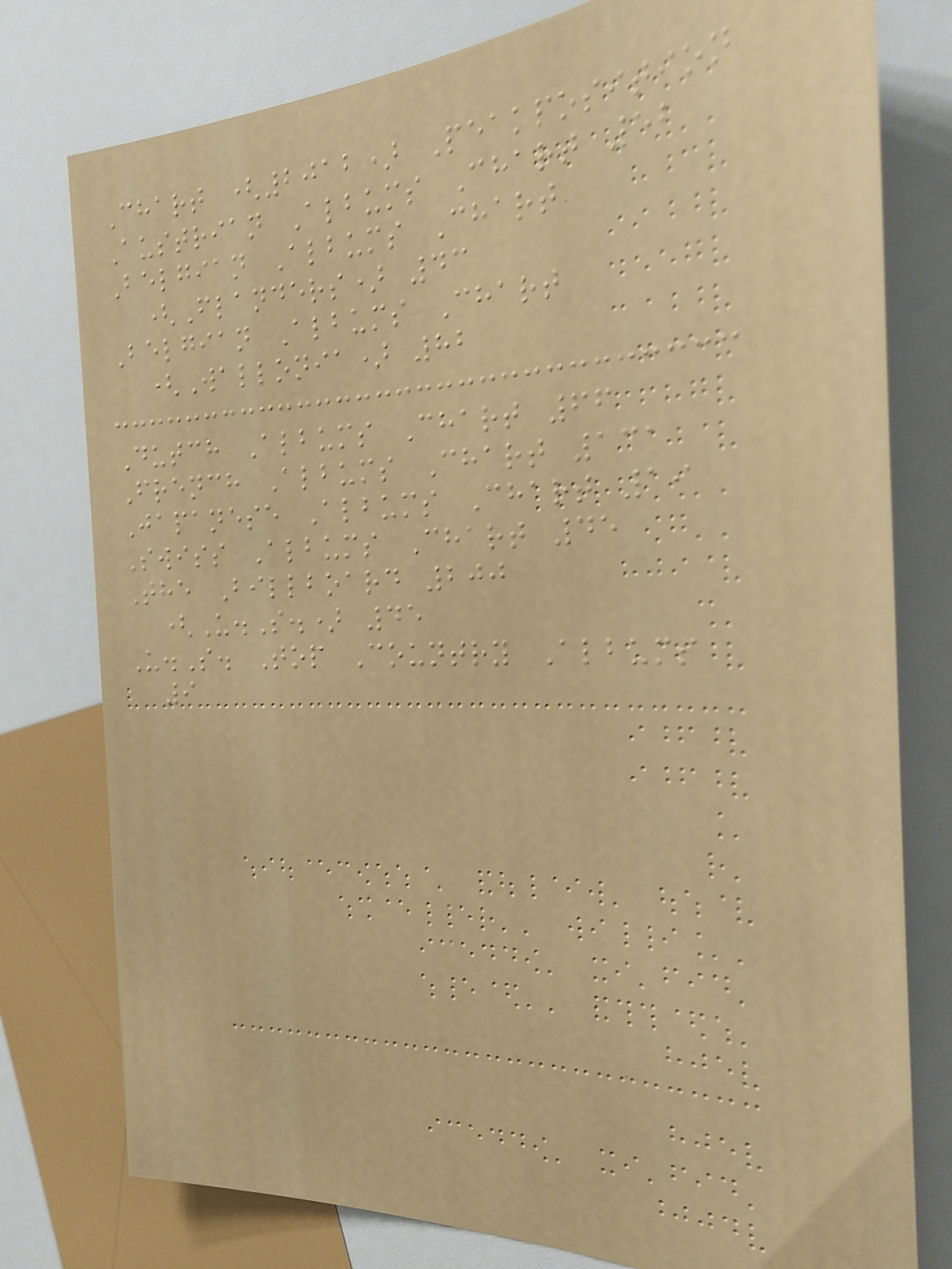Chart (2012) Peakposition
Austrian Albums Chart 52
Belgian Albums Chart
(Flanders) 43
Belgian Albums Chart
(Wallonia) 82
Dutch Albums Chart 66
French Albums Chart 131
Japanese Albums Chart 19
Swiss Albums Chart 45
The Billboard 200
(U.S.) 45
U.S. Top Country Albums
9
